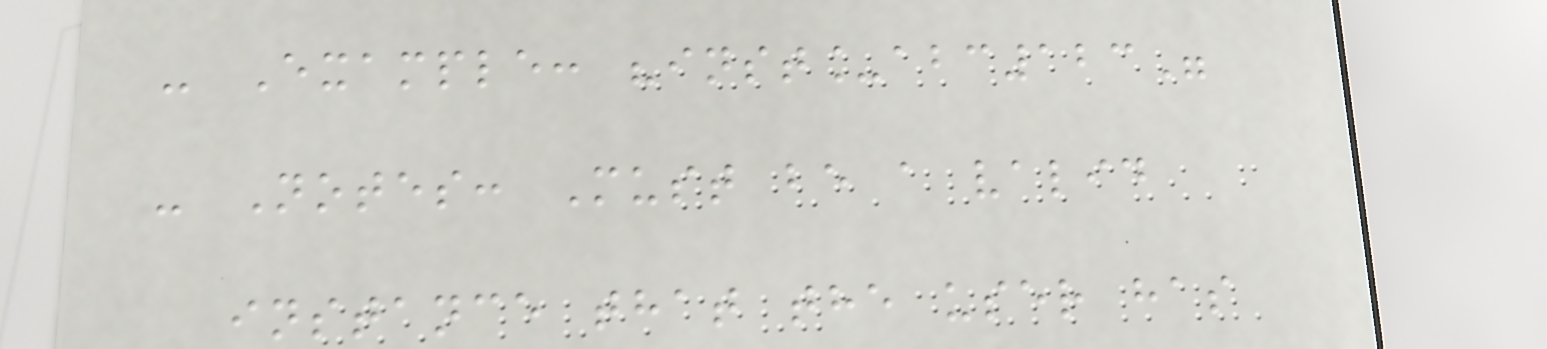- Example: "inst_abc123"
- Notes: Must be a valid
instance that the user has
